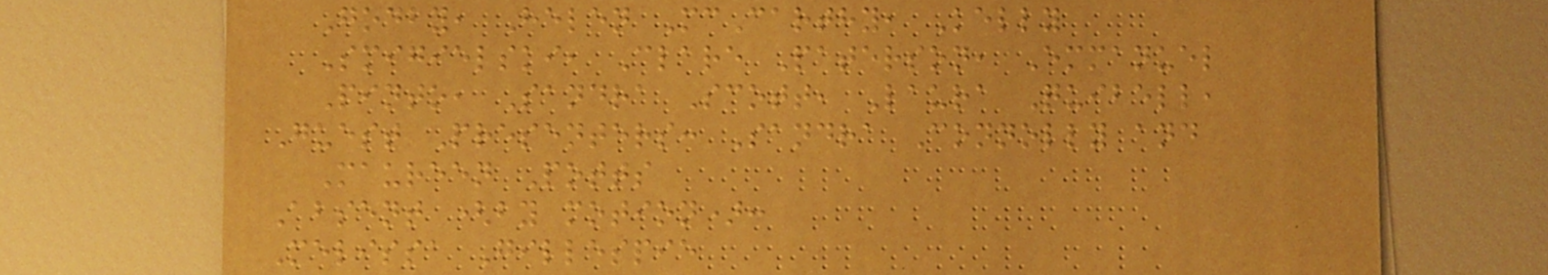Godby, Helen McCarthy, Kelly
Smigielski, Clare Paterson, Emmanuel
Pinto, Sandra Scott, Laura Quibell,
Guest Presenters: Sandra Connolly and
Maureen Potts
Absent (by motion):
Melissa Gillespie
